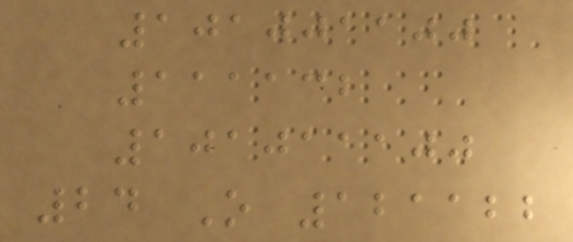101001100
111132
101011100
24 O 121122
